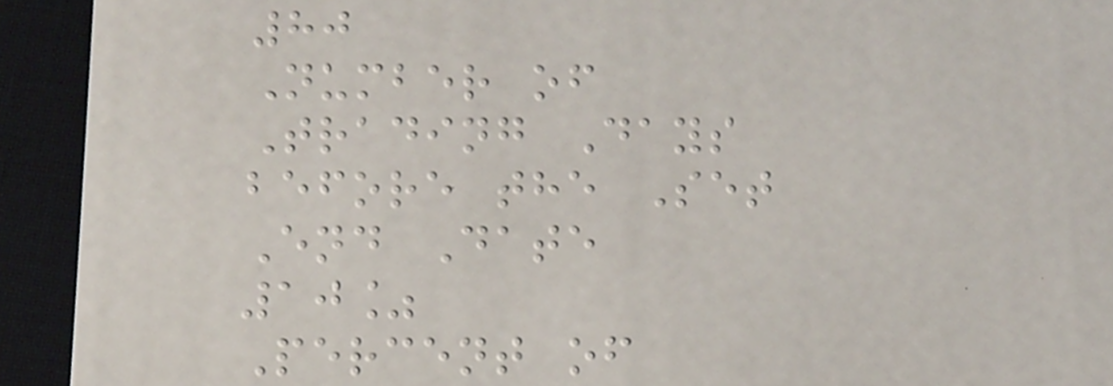80
Number of
Trading Days
before the Set
End Date
10%
Percent of
